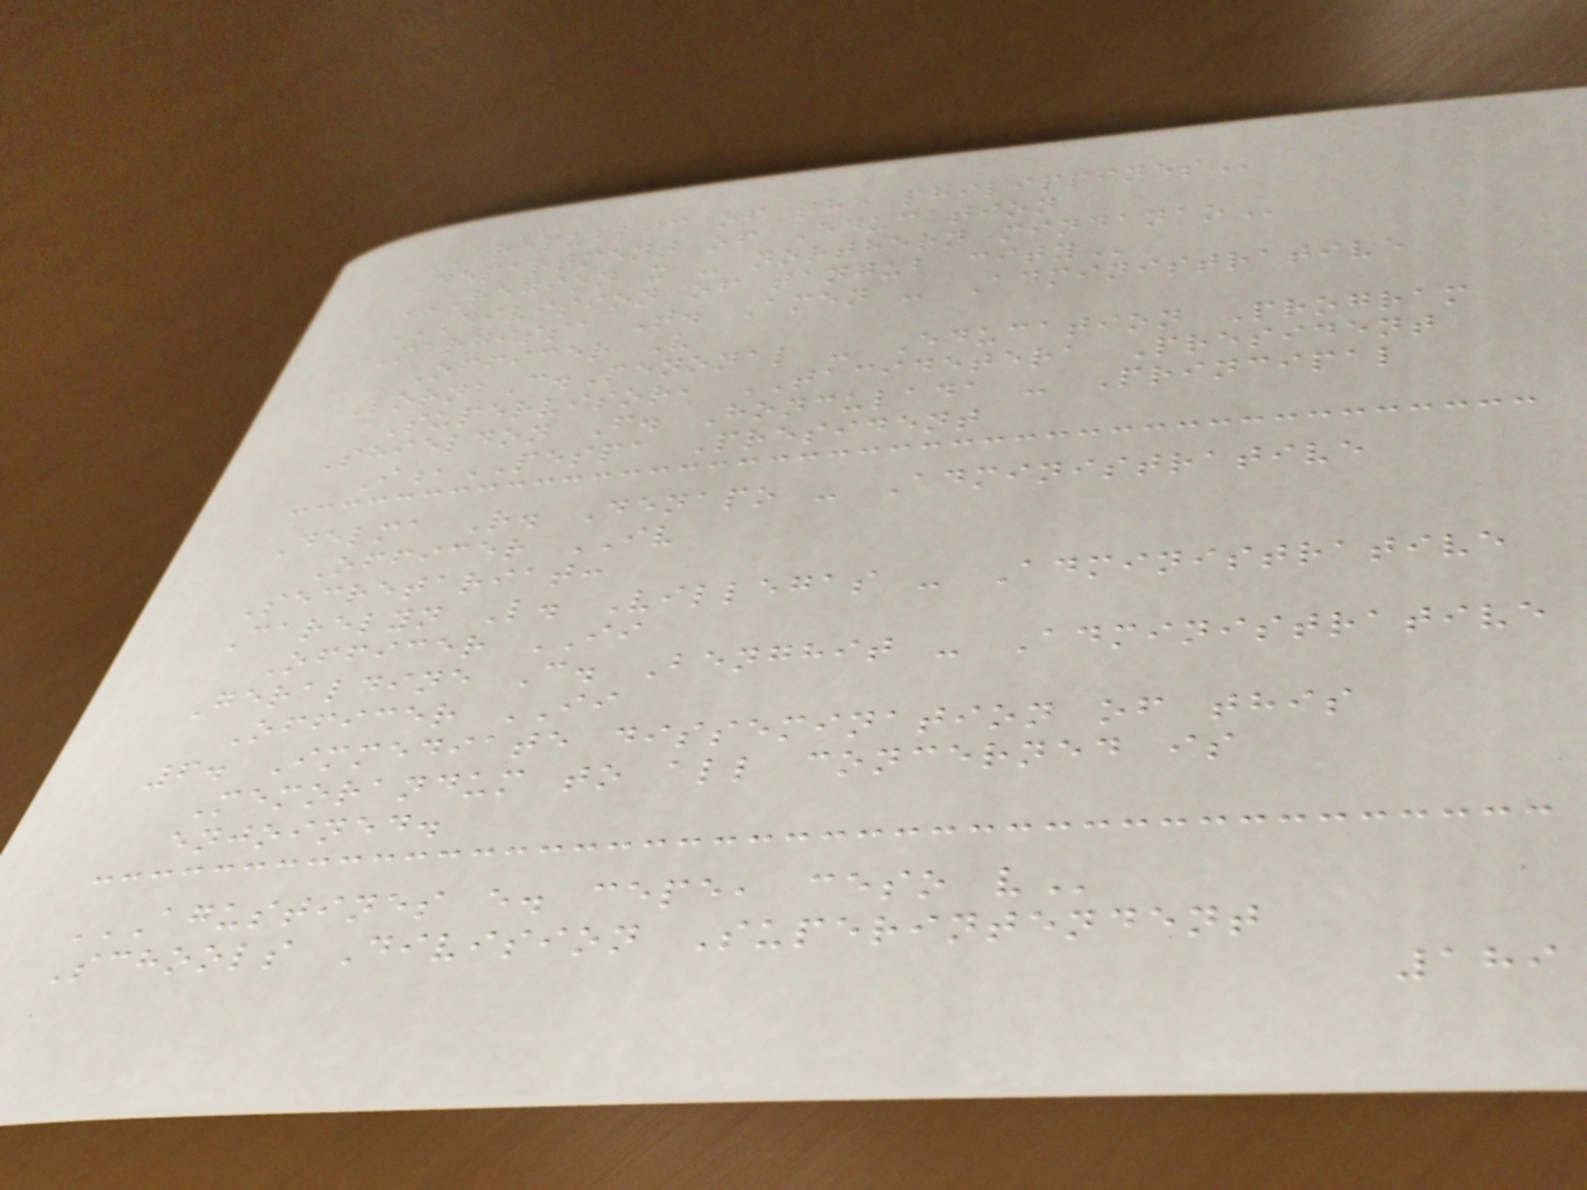REPUBLIC OF THE PHILIPPINES
Department of Education
REGION X - NORTHERN MINDANAO
DIVISION OF TANGUB CITY
Margissa T. Amen - Administrative
Officer V
LornaC.Penonal - Education Program
Supervisor, TACIDETERA President
Shieldon F. Honculada - Principal
I,PESPA President
Delma R. Denapo - Administrative
Officer IV
Secretariat:
Carelyn L. Villegas - Administrative
Officer II
Geraldine C. Benghit - Administrative
Officer II
6. Immediate dissemination of this
Memorandum to all concerned is
enjoined.
AGUSTINES E. CEPE, CESO V
Schools Division Superintendent
189
